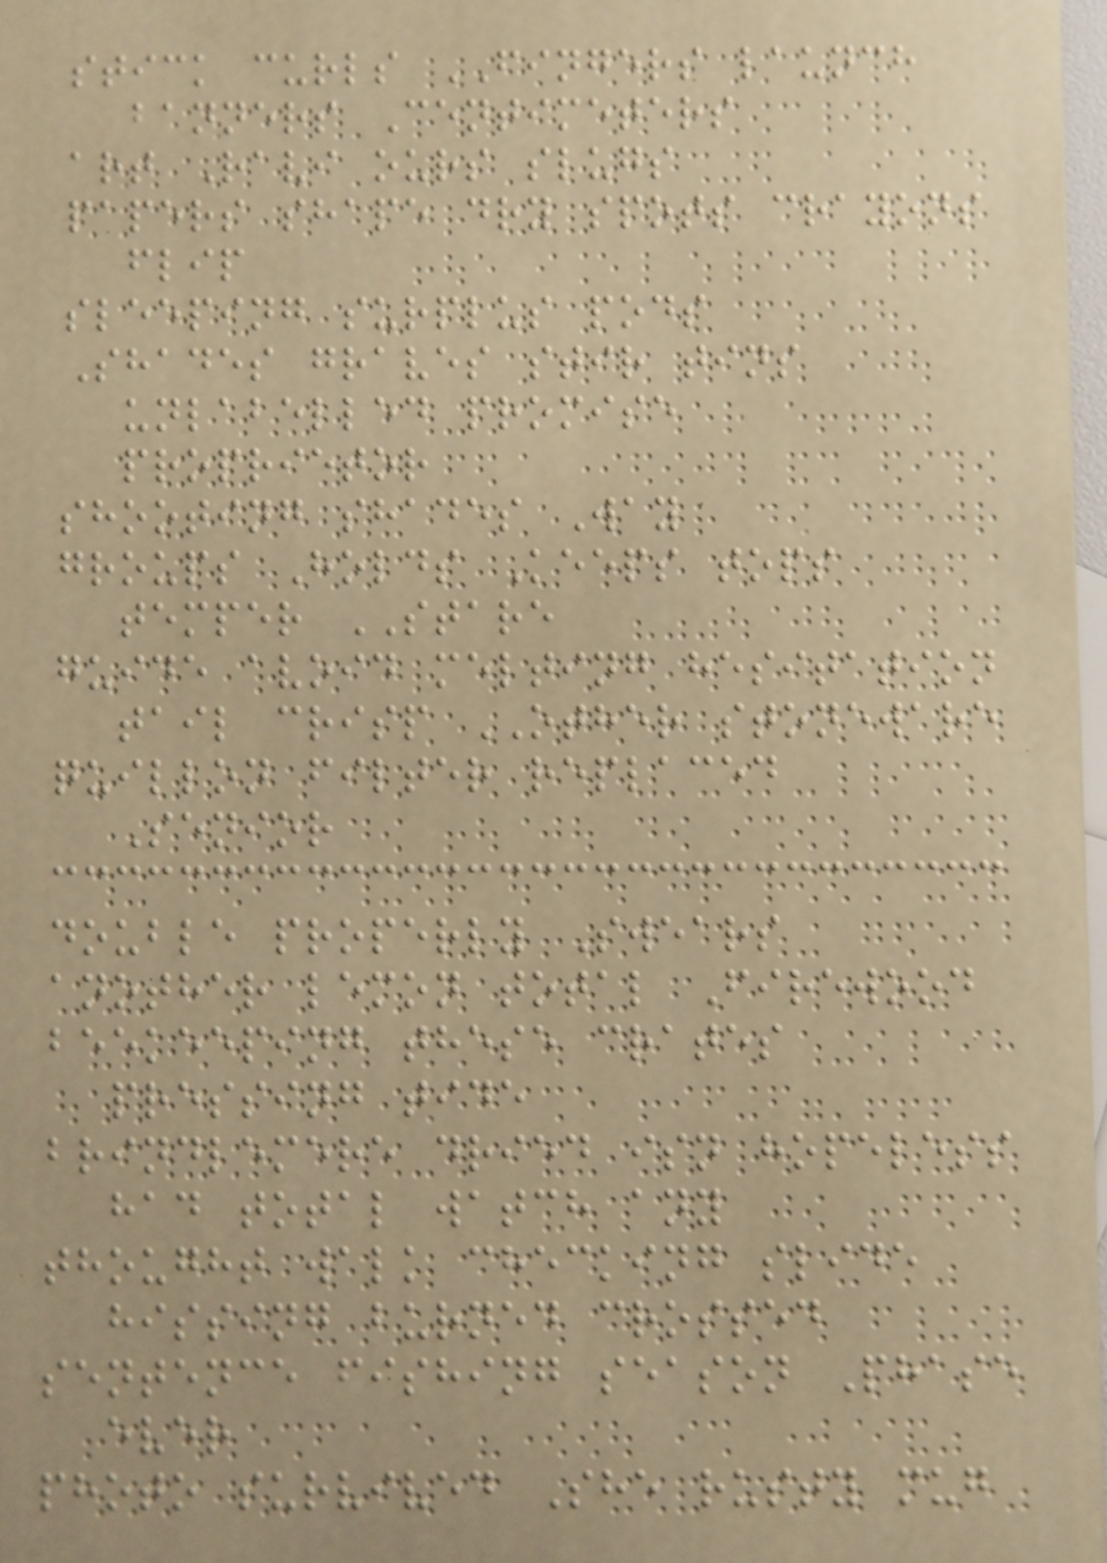stick curls FINGERS launch
banners Centimeters
art Ravi ours slugs
papers shape dry spots crayons
flip
sleeping surplus pods
Shades graves stir tins
unlabelled promise
proprietor
shooting shades Way
groups Holds Keeps tops
temper STARE
guide avoid melting hesitation
tail crisp OTHER stoneware
quillon filter replaced
Senior
double properly Swears
another lemon total Firewood
beekeeping these crates
pressing tide
brindlemere dried isn hopeless
had total watch any
thought walk checking slide
hissing burned crossed
sentence fishing season Phase
ever
photo survived She rusty mug
